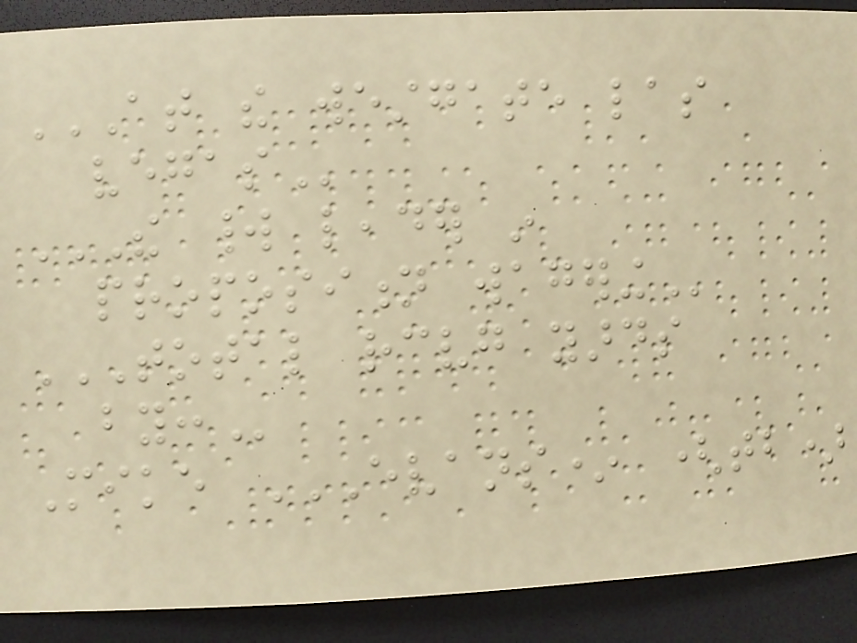AT THE WESTGATE LAS
VEGAS
THE WORLD LEADER IN
PROPOSITION WAGERING
TOTAL RECEIVING YARDS
BY:
Mike EVANS* (TB)
